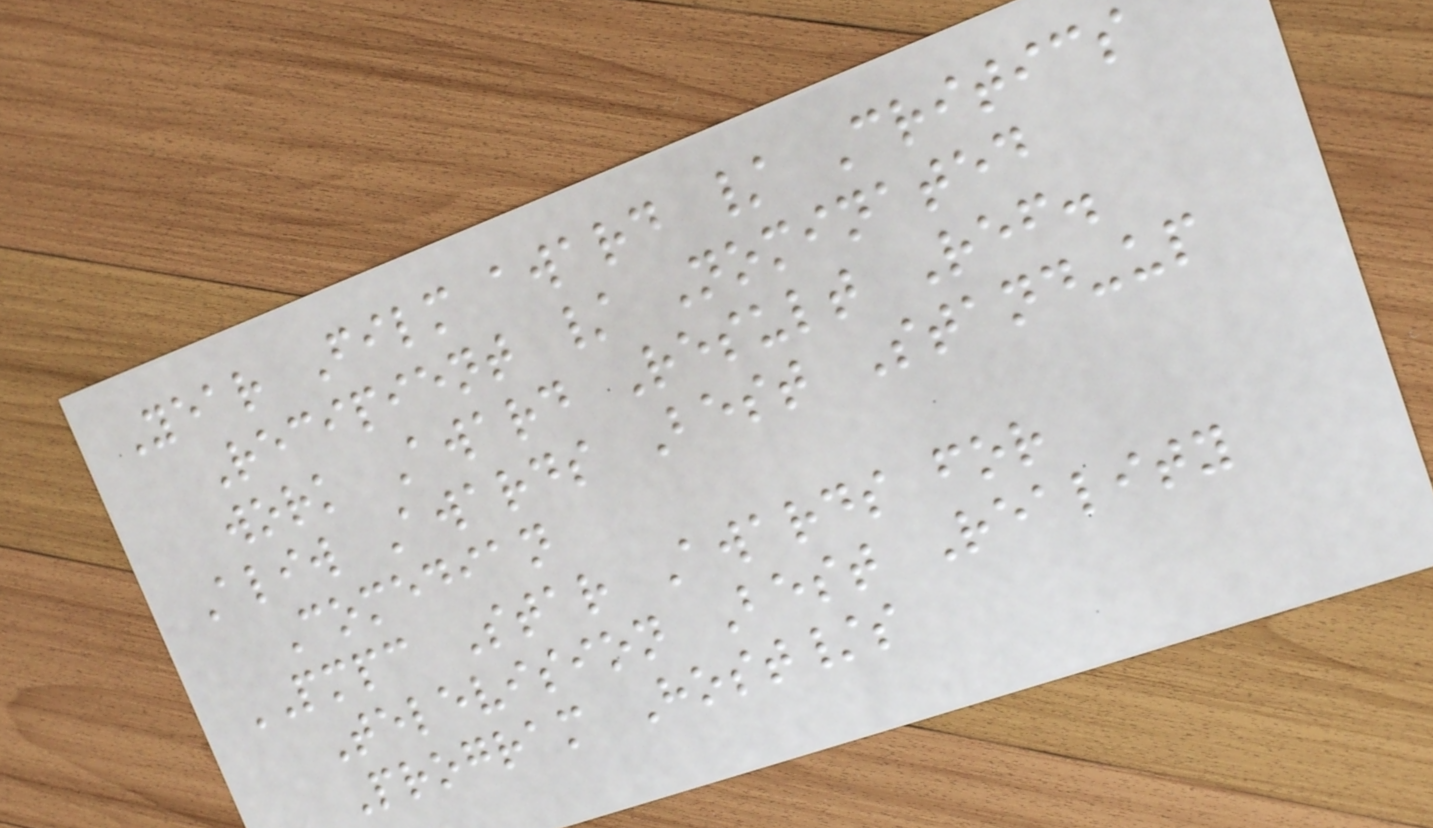Year Film award / Critics
Recipient / Nominated
work Award Result Ref.
Aliw Awards Best Stand-up
Comedian
PMPC Star Awards for
Television Best Reality
Program Host/s
